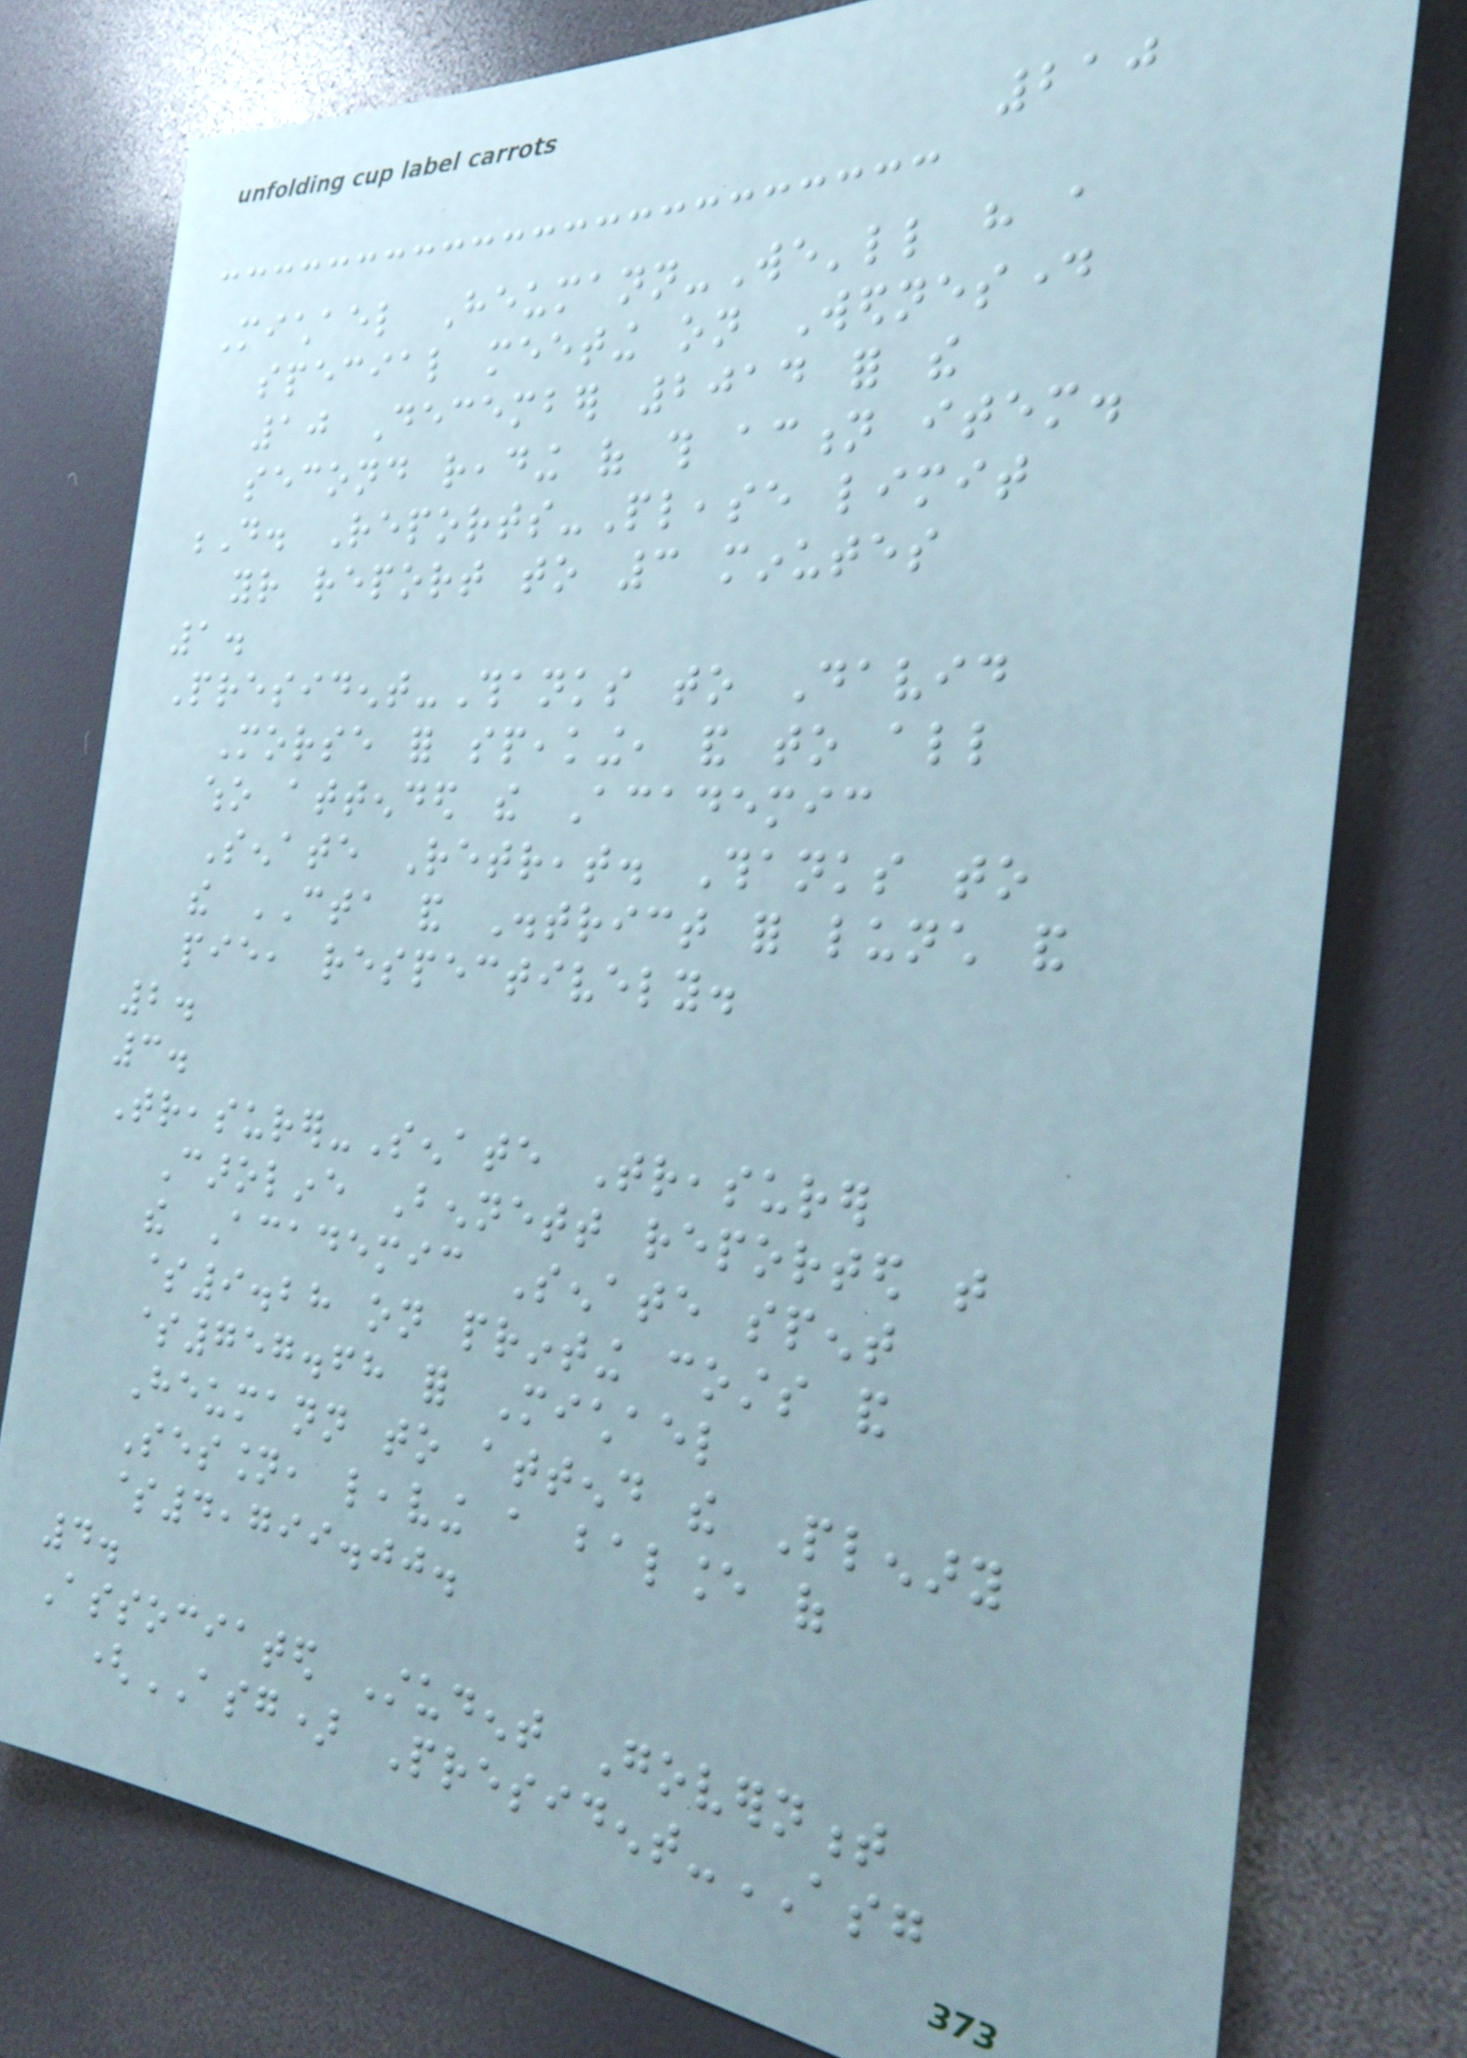210
Michael Heumann-We'll have a
special meeting on Wednesday
10 December 2014 for the
second reading of this action item.
D. Reports-Please limit
your report to 3 minutes
1.
President-Thanks to David
Morse for speaking, and to all
who attended the Academic
Senate Retreat. Thanks to
the CTA and District for lunch and
pie, respectively.
2.
3.
Treasurer-Senate Treasurer
Caroline Bennett reported that
the Academic Senate spent
$9.28 on printing costs and
$757.68 for Michael
Heumann to attend the Plenary
Session, leaving a balance of
$4,799.00.
4.
Associated Student Government
(ASG) President-ASG
